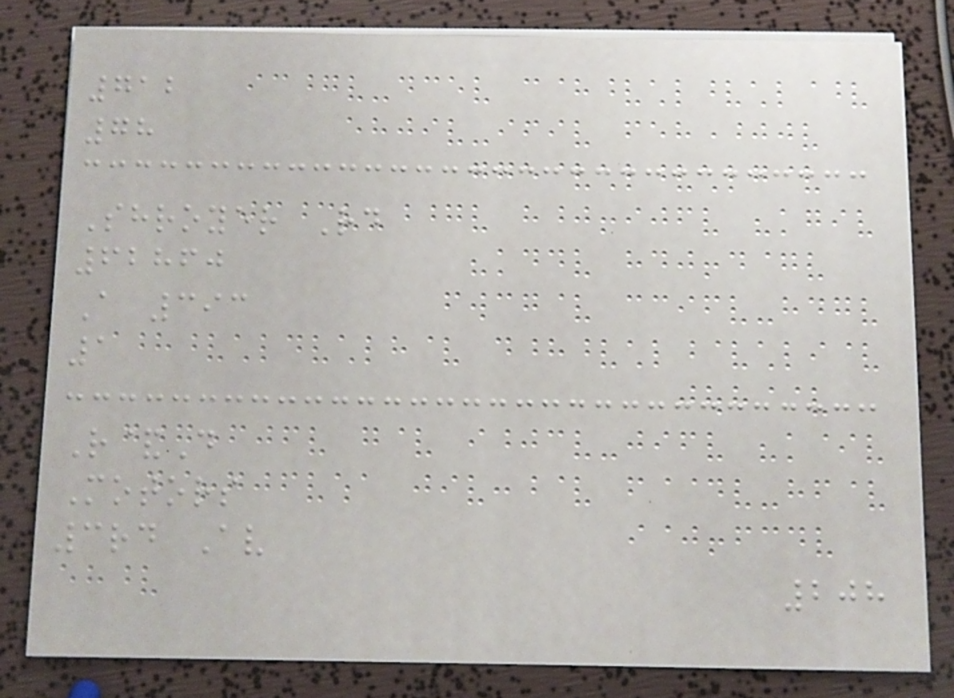712
78
Shroyer Rd
62860
A 393
1
R&D
Motors
3rd Av
208
